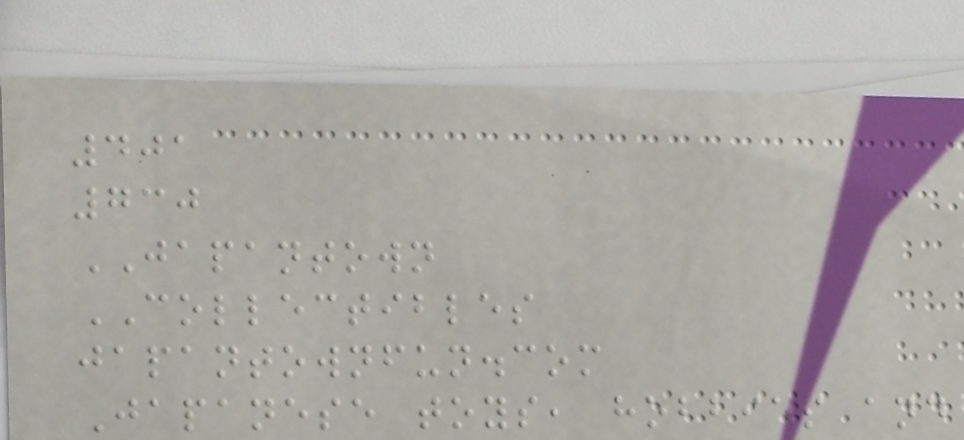401
730
JAPANTOWN
COLLECTIBLES
japantownfun.com
Japanese toys, hobbies and
